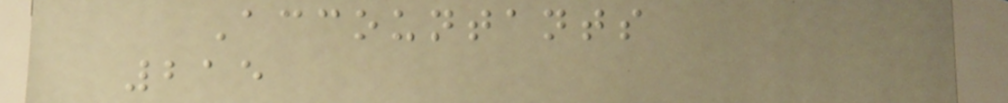Accountants
215
